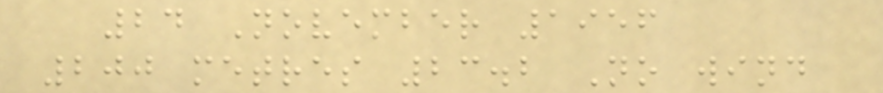24 November 1956
200 metres 23.2 No wind
